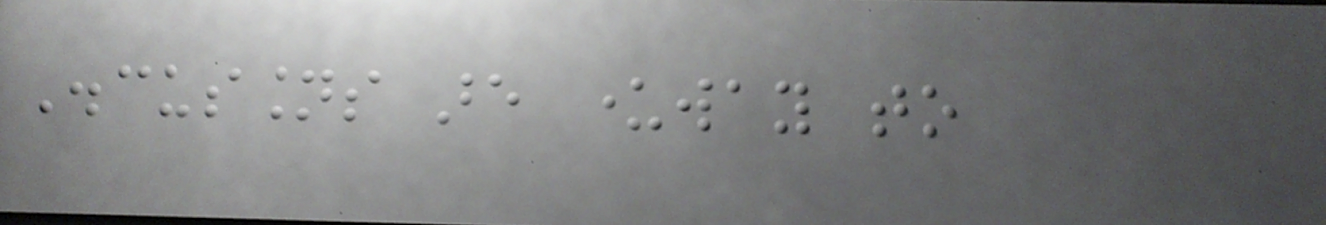Discussions are underway to
